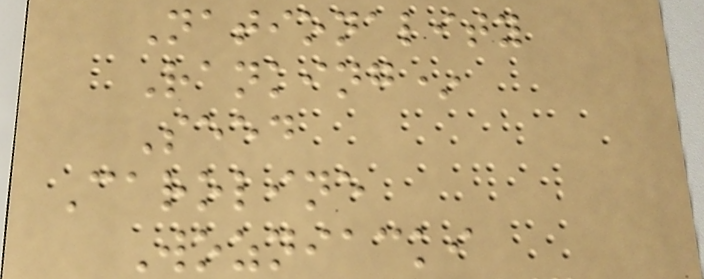Nationality
Ranking*
Seed
Caroline
Wozniacki
